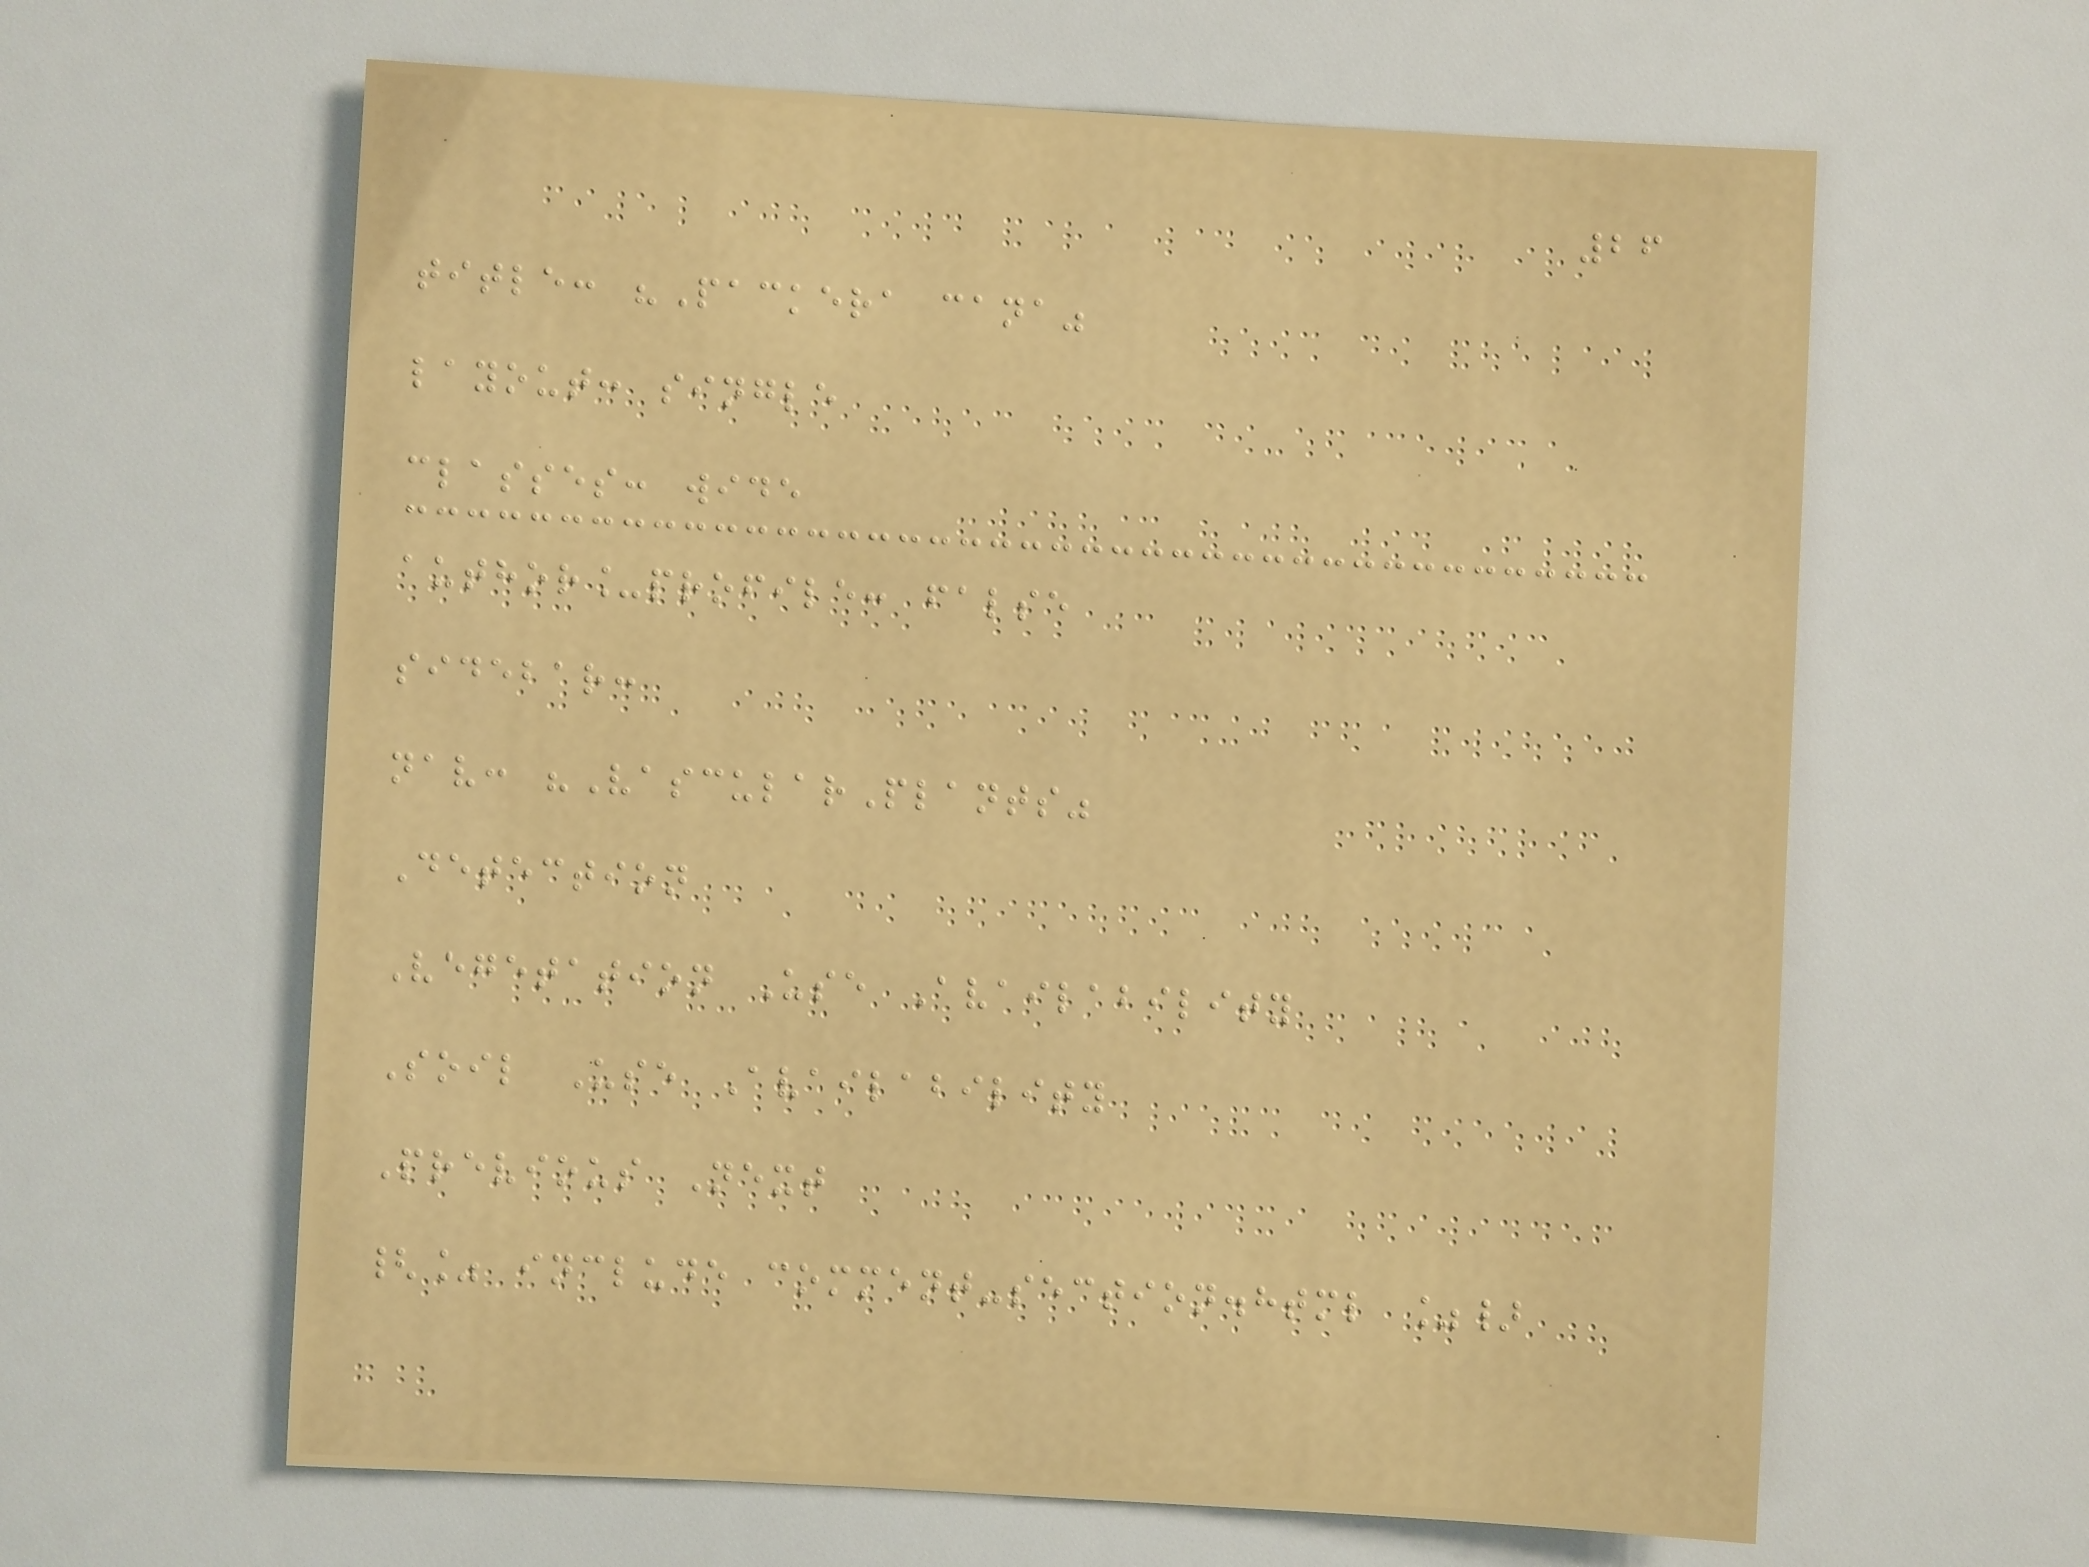26
title: "Packera cana"
layout: single
classes: wide
author_profile: false
sidebar:
nav: "VascularPlants"
Detection
Vegetation Use Availability
Soil Use Availability
Previous Next
{% include comment-section.html %}
